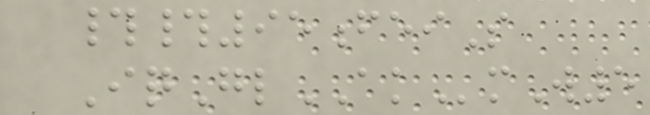##95feiS
IqGlAKmW5
